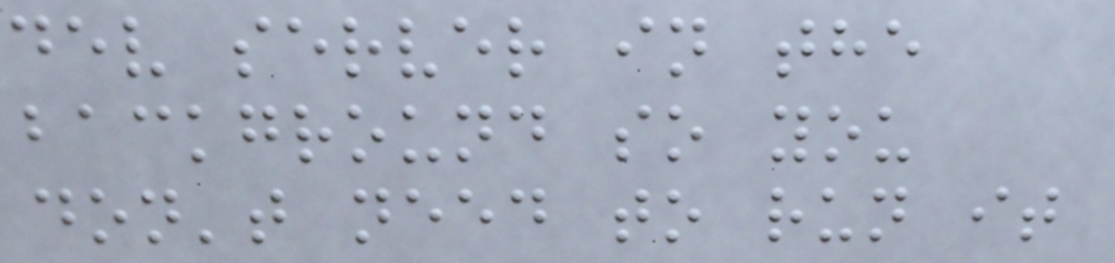dev server in the
background so you
don't need to run it
